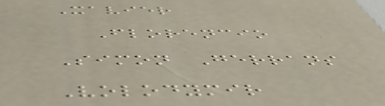Xavier
Florencio
Simon Gerrans
Volodymir
